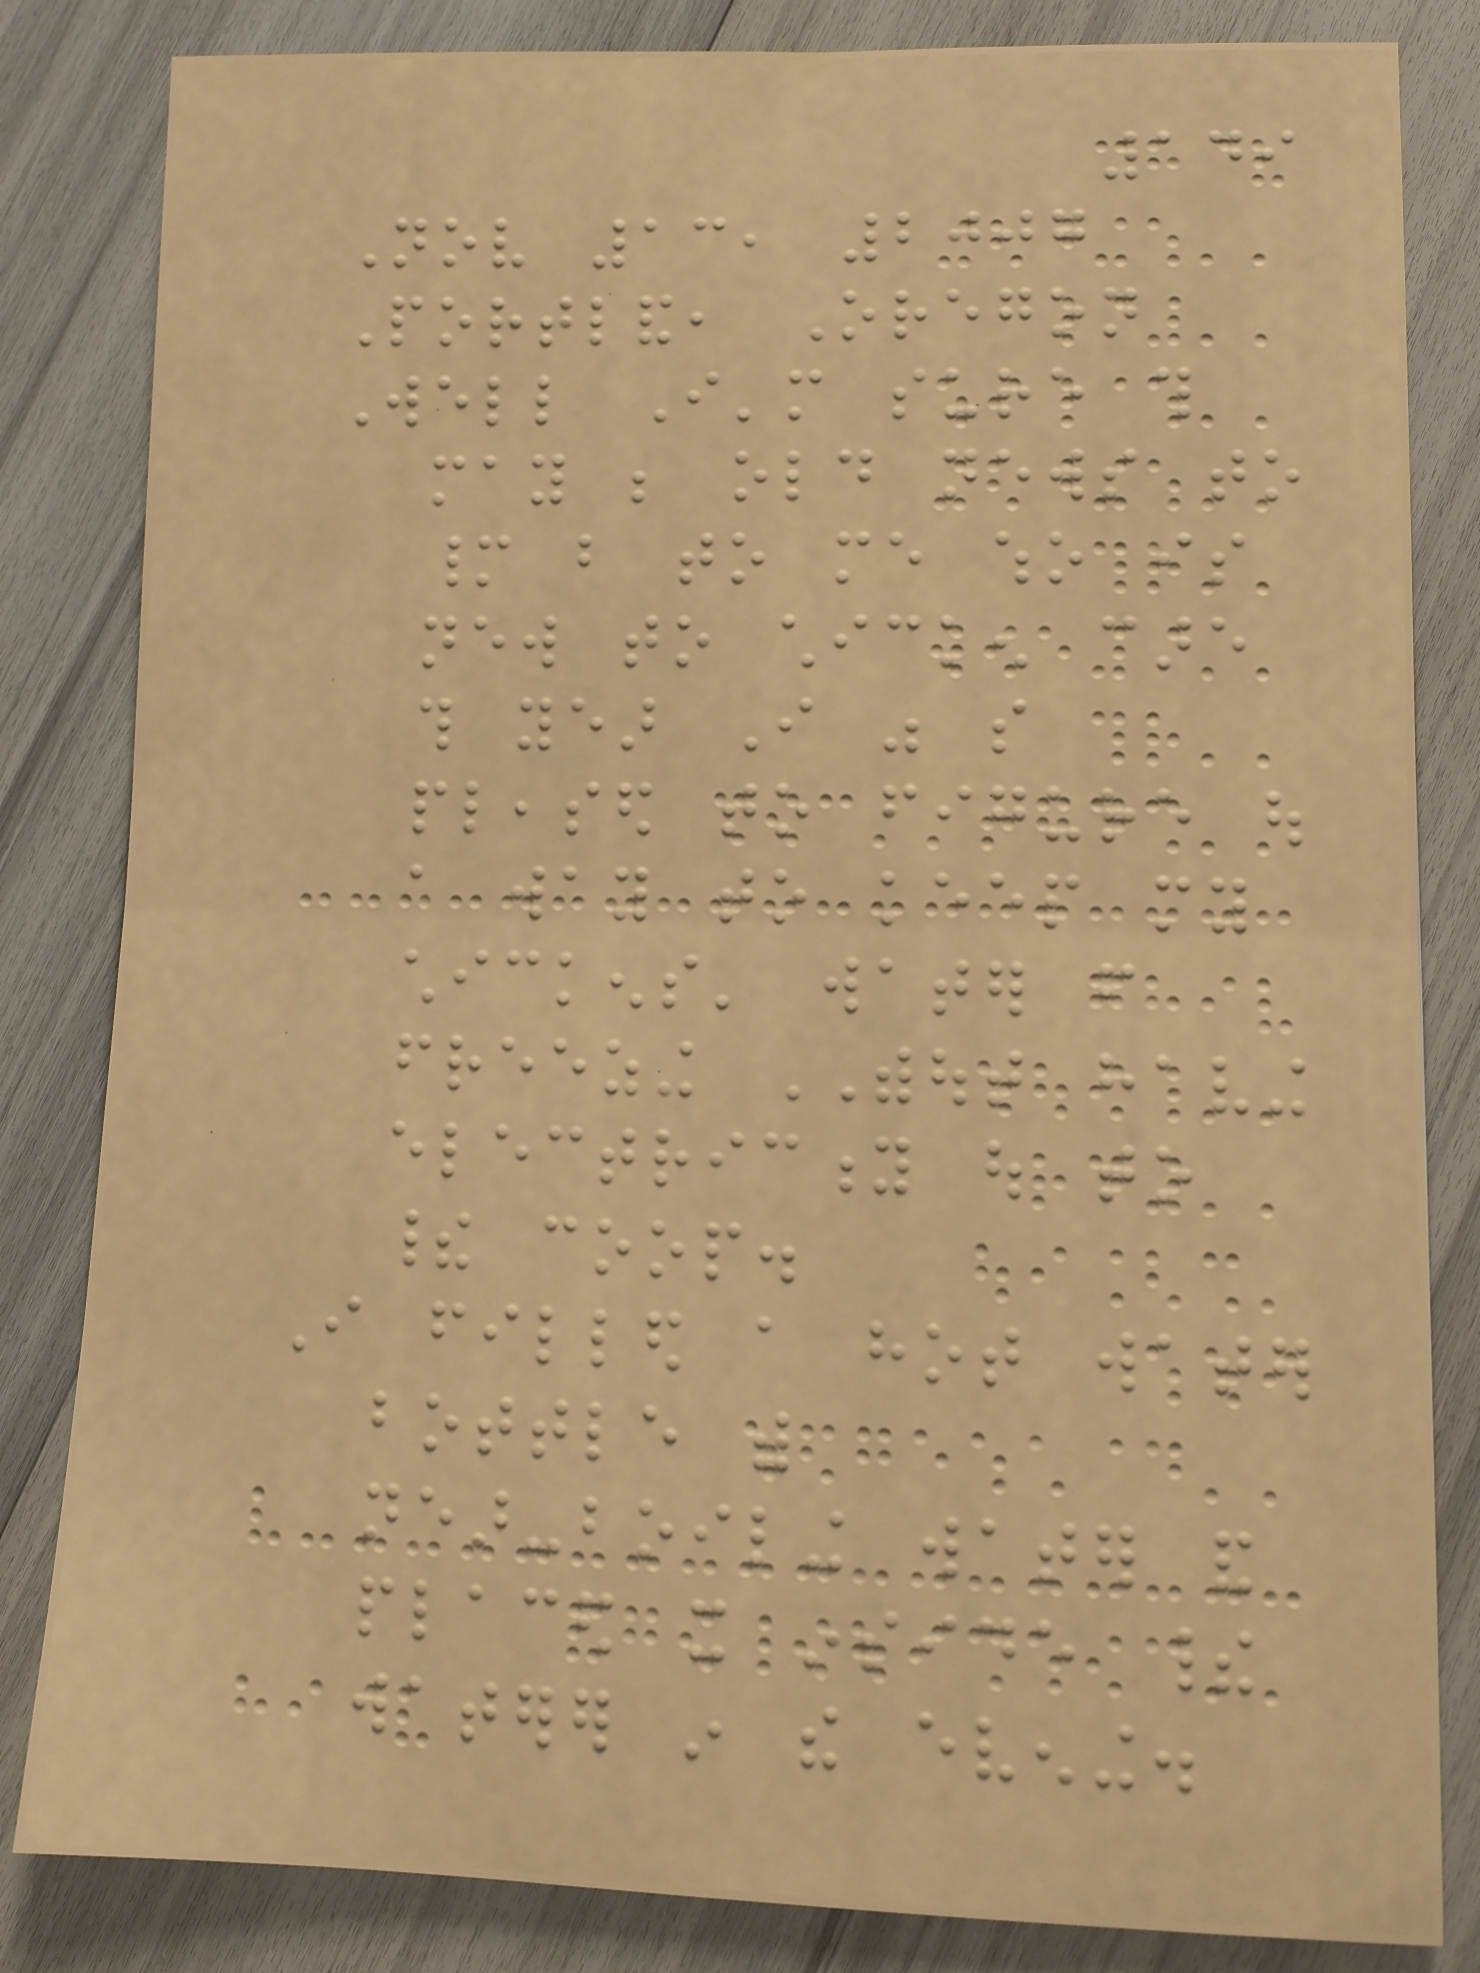149
Nov 13, 2007
Portland, Oregon
Well I'm sure this
may be old news to
many but to me who is
new to chicken care
this year I was so
pleased to figure out
a way to keep my
chickens' water from
freezing WITHOUT having
electricity out to
their coop.
I filled a hot water
bottle with
near-boiling water and
placed it inside their
waterer in the evening.
